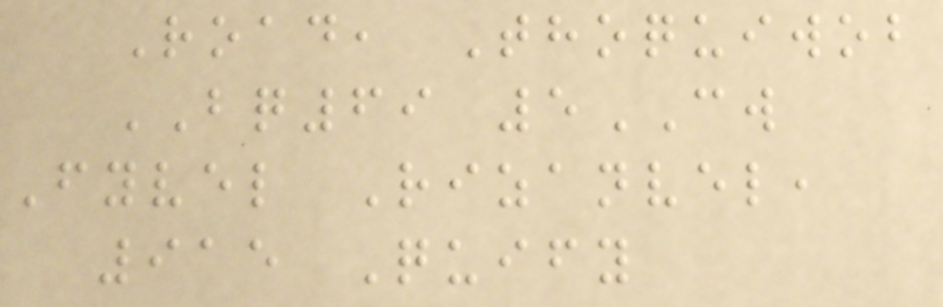Road, Thoquiwob
BQ69 5CW
Fyvel Rizanvel,
915 Quify
